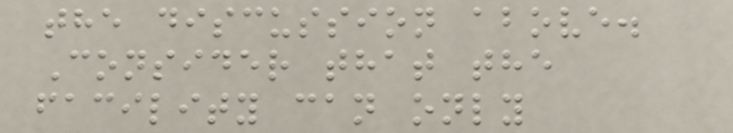the discussion above.
Consider that the
facility can only
